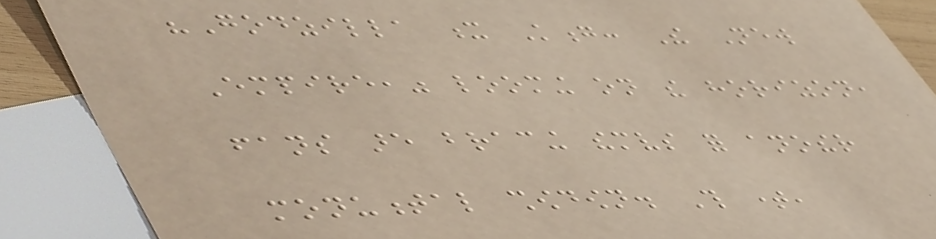"Godzilla x Kong: The New
Empire," looming on the horizon,
fans are bracing themselves for another
monumental showdown. This time,
